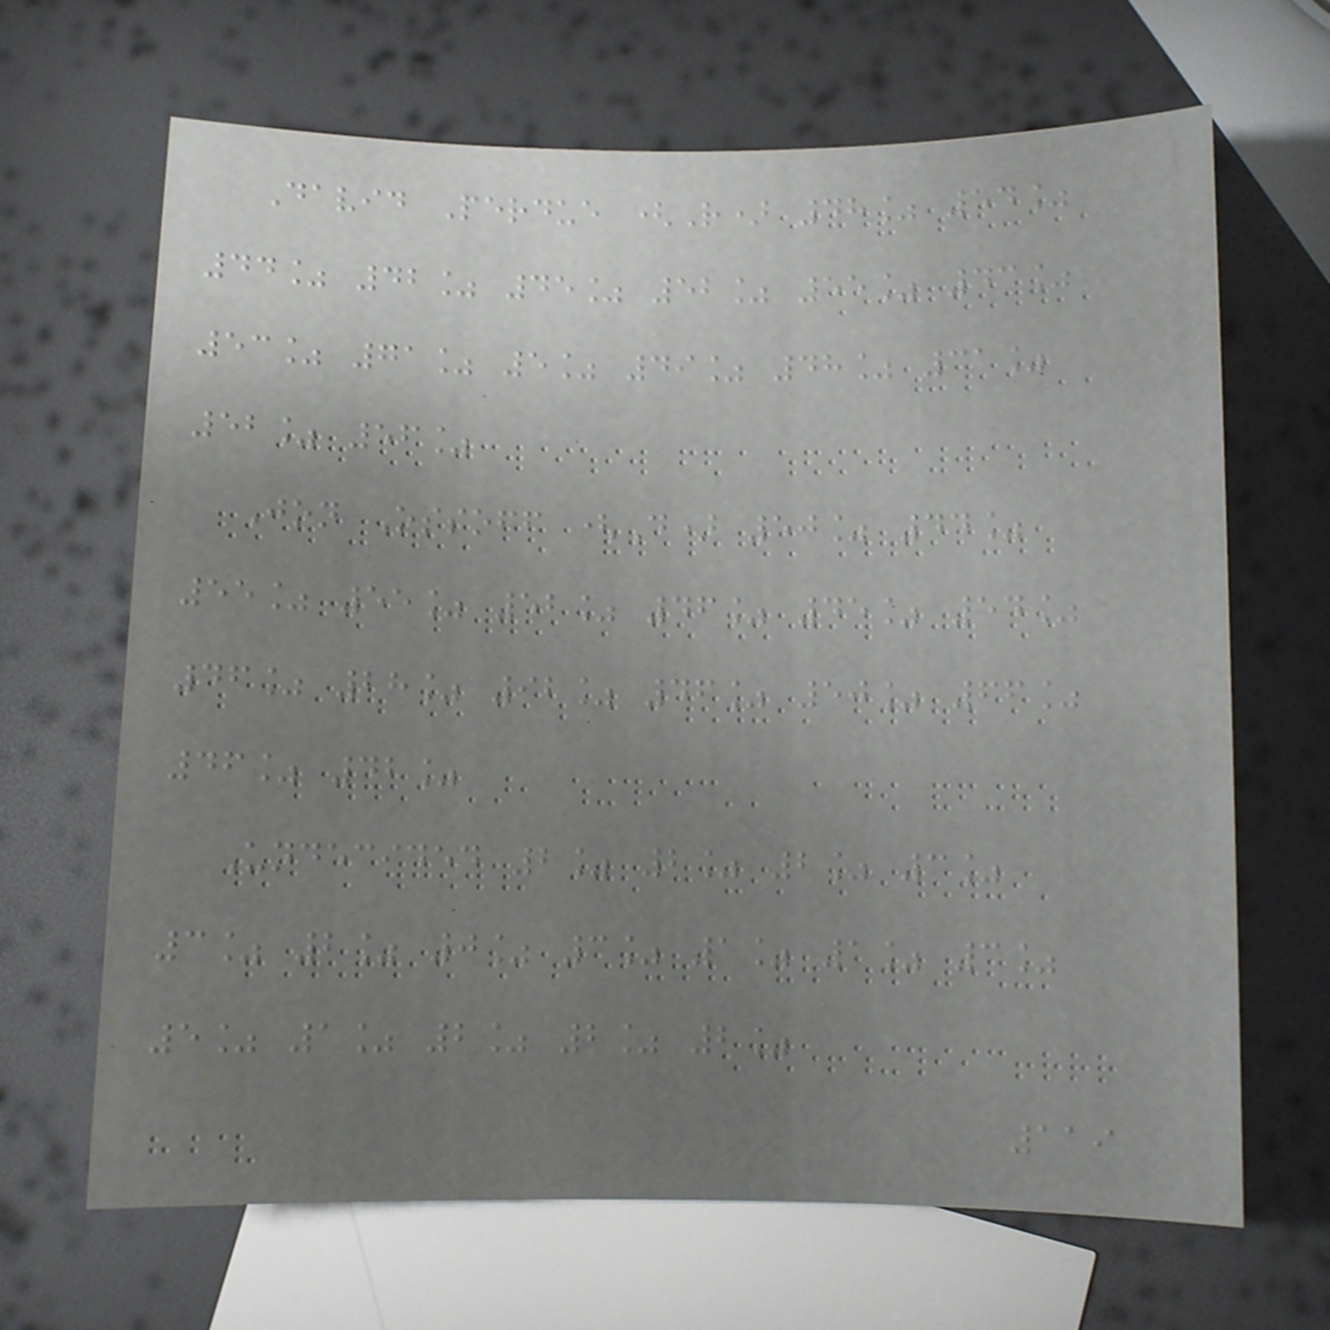David Perdue (R) 48% 54%
44% 42% 45% 52% 55% 43%
53% 71% 5% 49% 48% 31%
52% 56%
Jon Ossoff (D) 50% 44%
55% 55% 52% 46% 45% 54%
46% 28% 92% 46% 50% 66%
46% 42%
Undecided 2% 2% 2% 3%
3% 2% 0% 3% 1% 1% 3%
5% 1% 2% 2% 2%
119
